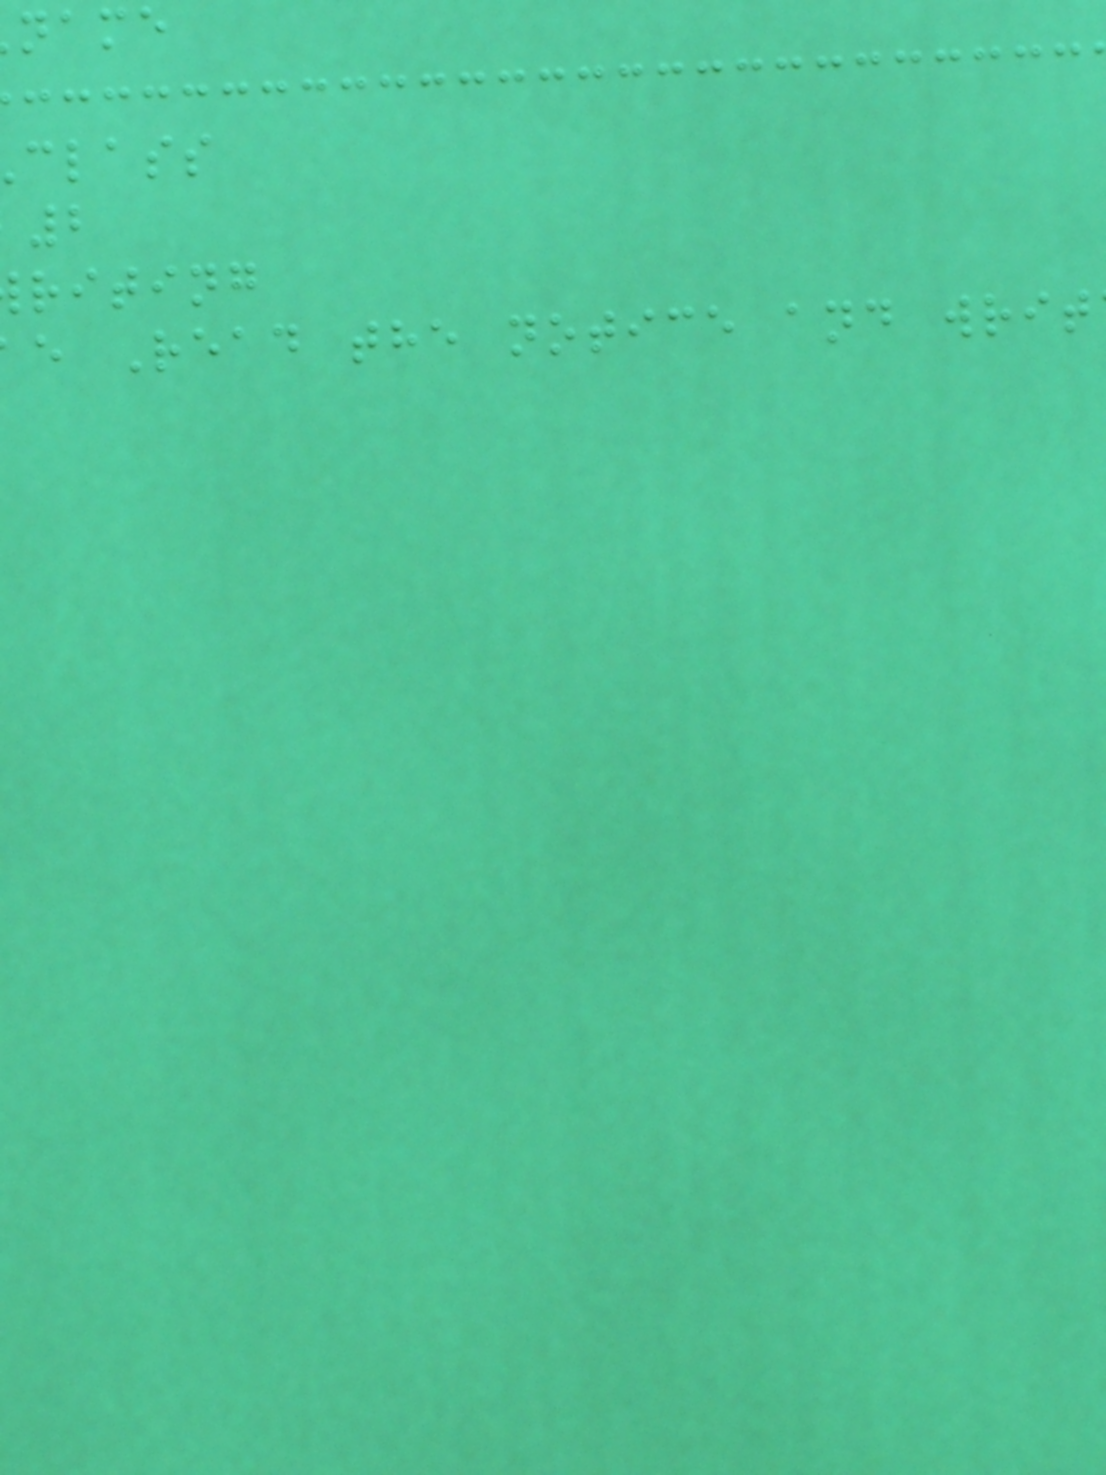name
class
riting
e Read the notice and writ
